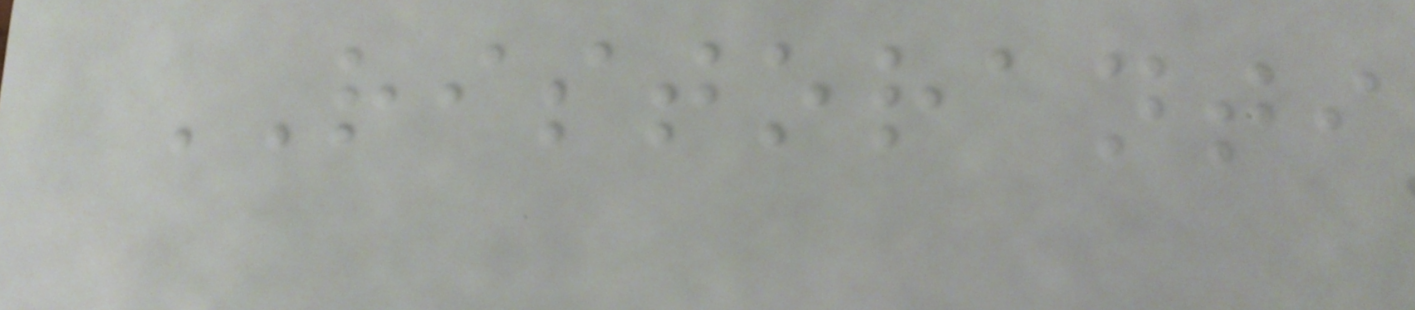RISTORANTI
